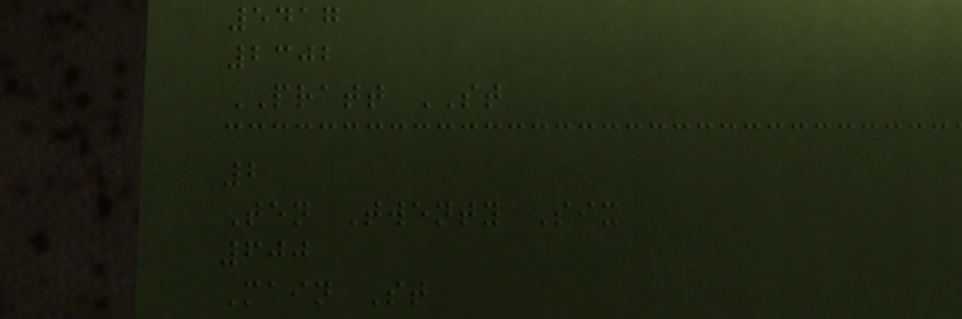5417
2302
PRATT ST
2
Ten Twenty Six
600
Main St
